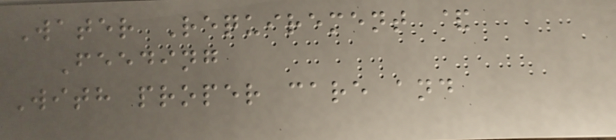Water Requirement &
Feeding
With proper care and
